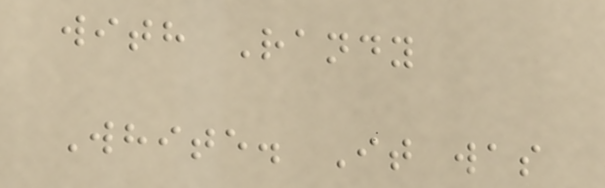with Randy
White. It was
